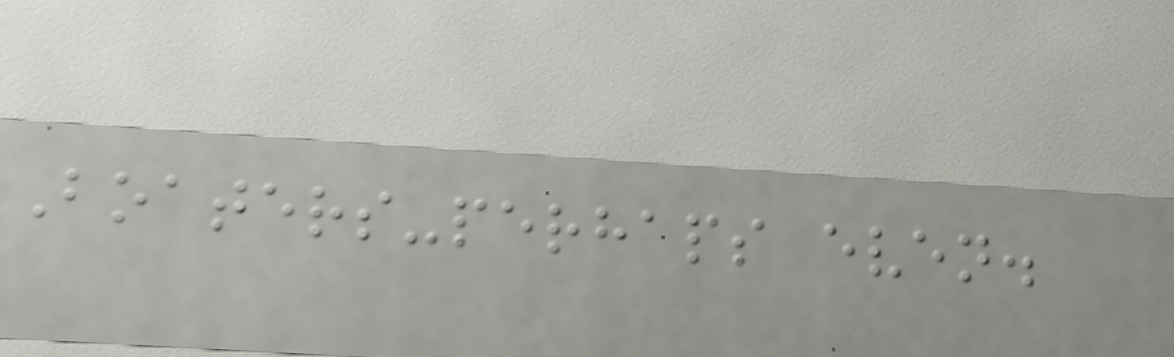Boaters-perhaps even.
